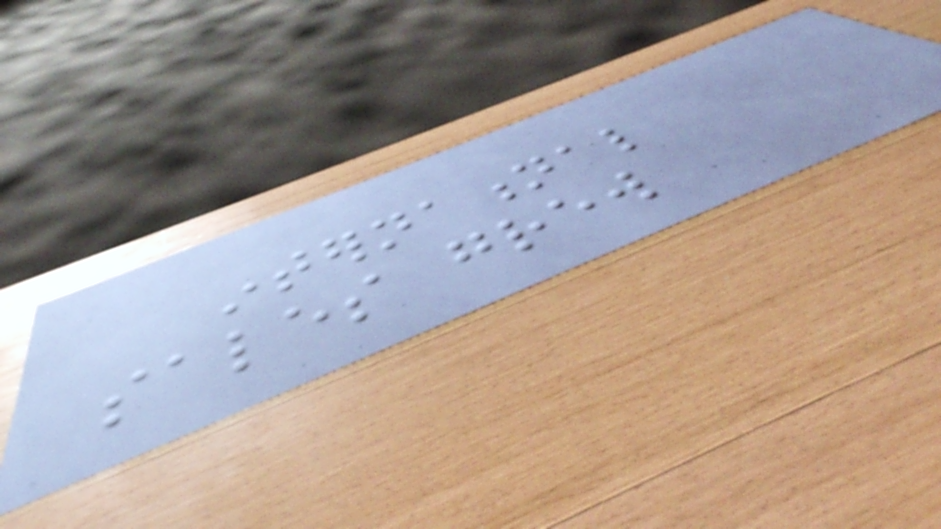international
sales grew
